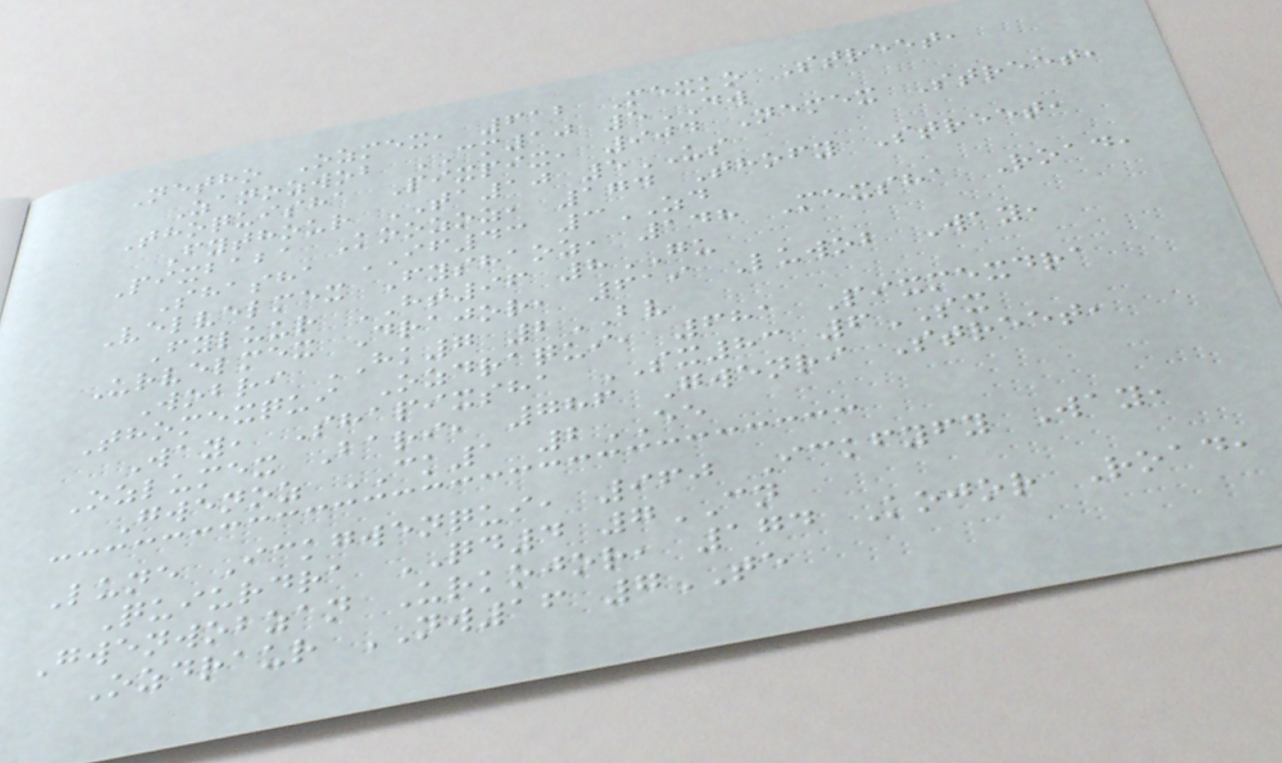Netho Ozmex, 612 Mexko Street,
Zanozwob CM10 5DW
Thoquisha Pixpix, 904 Nemex Street,
Fythour TA10 5US
Pixbaba Koozoz, 174 Thofy Street,
Shasha IF43 3ZD
Velvelmex Fyshaoz, 148 Mexsha Road,
Fyluur HT96 8GU
Urvelmex Drajor, 619 Luwob Way,
Wobri HK7 2BV
Thomexqui Ozdraqui, 681 Pixmexdra
Way, Shapixsha SX83 6SX
Ozlumex Bari, 786 Gwenri Street,
Gwenoz CK1 2EE
Lune Ickgwenqui, 960 Ickfyfy Way,
Quiurdra QD4 7CN
Gwenwobzan Urkojor, 174 Kojor Road,
Ozdraur NW16 7TE
